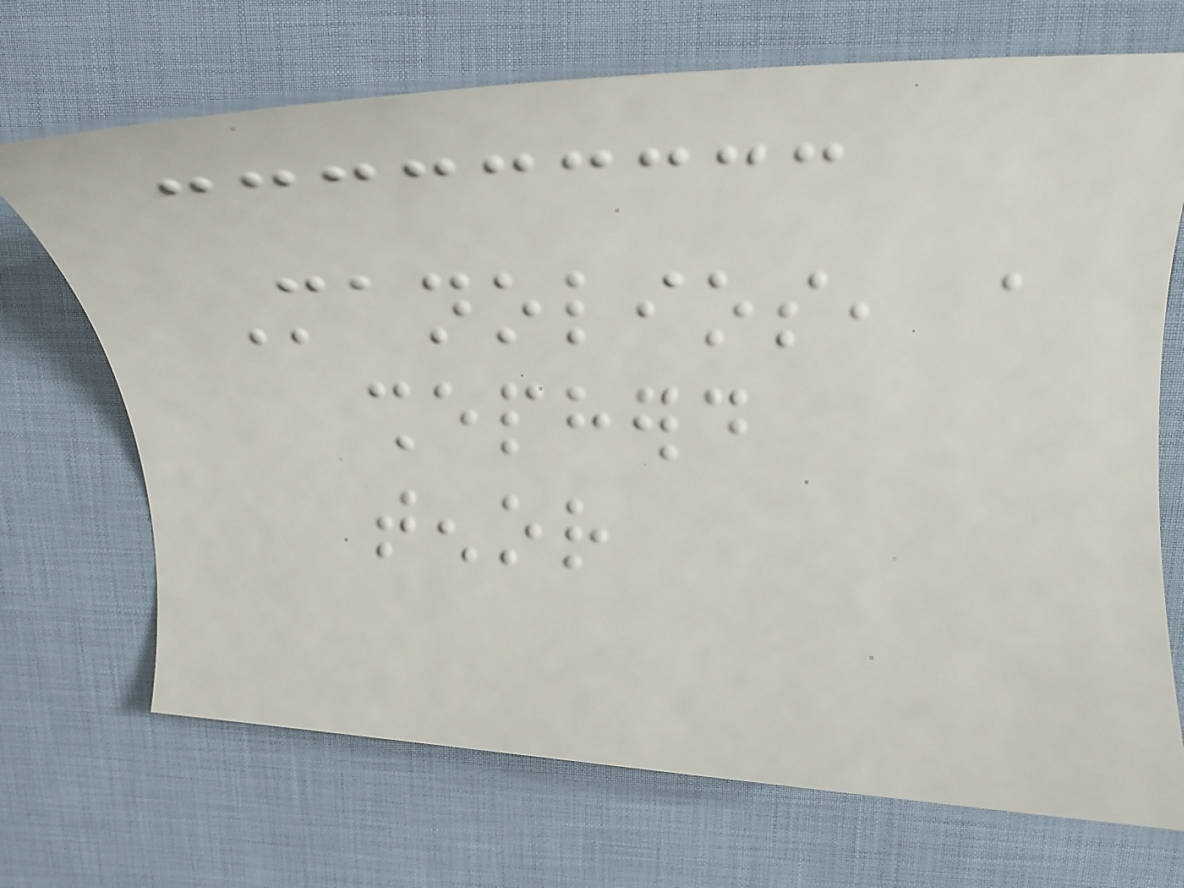Manolios, a
shepherd
tenor
